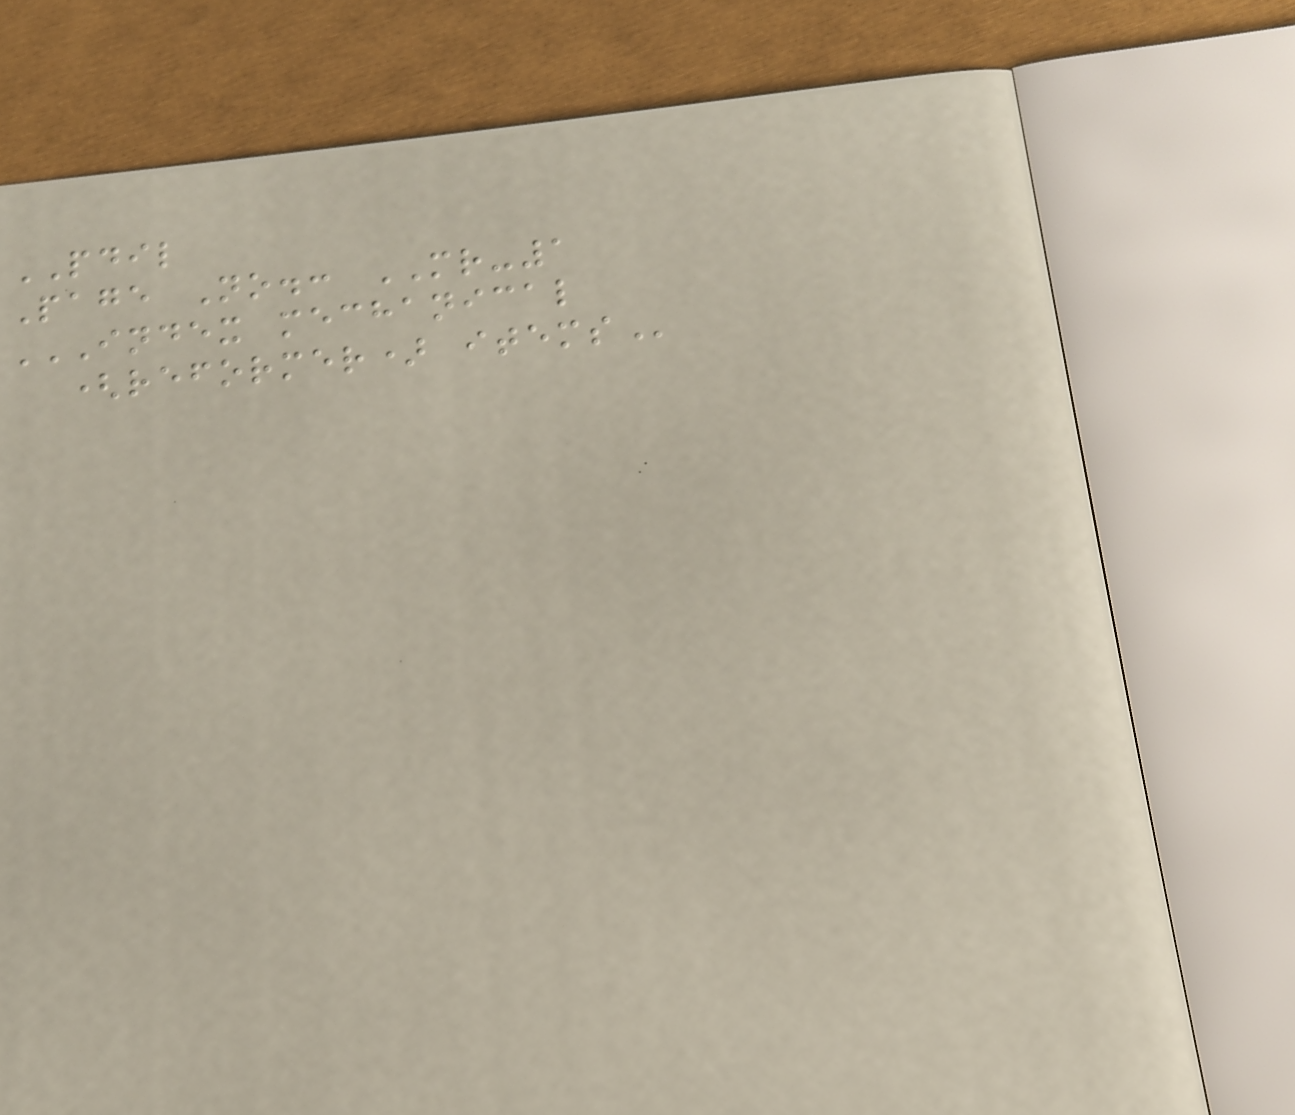PDIL
Page No.: MR-1
INDEX MECHANICAL
(REFORMER) ITEMS
